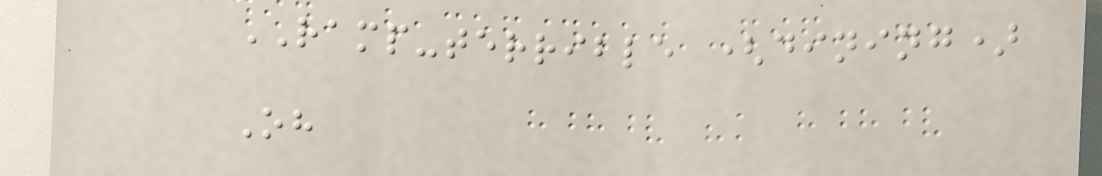RAMP-terrible (dining)
Oh
